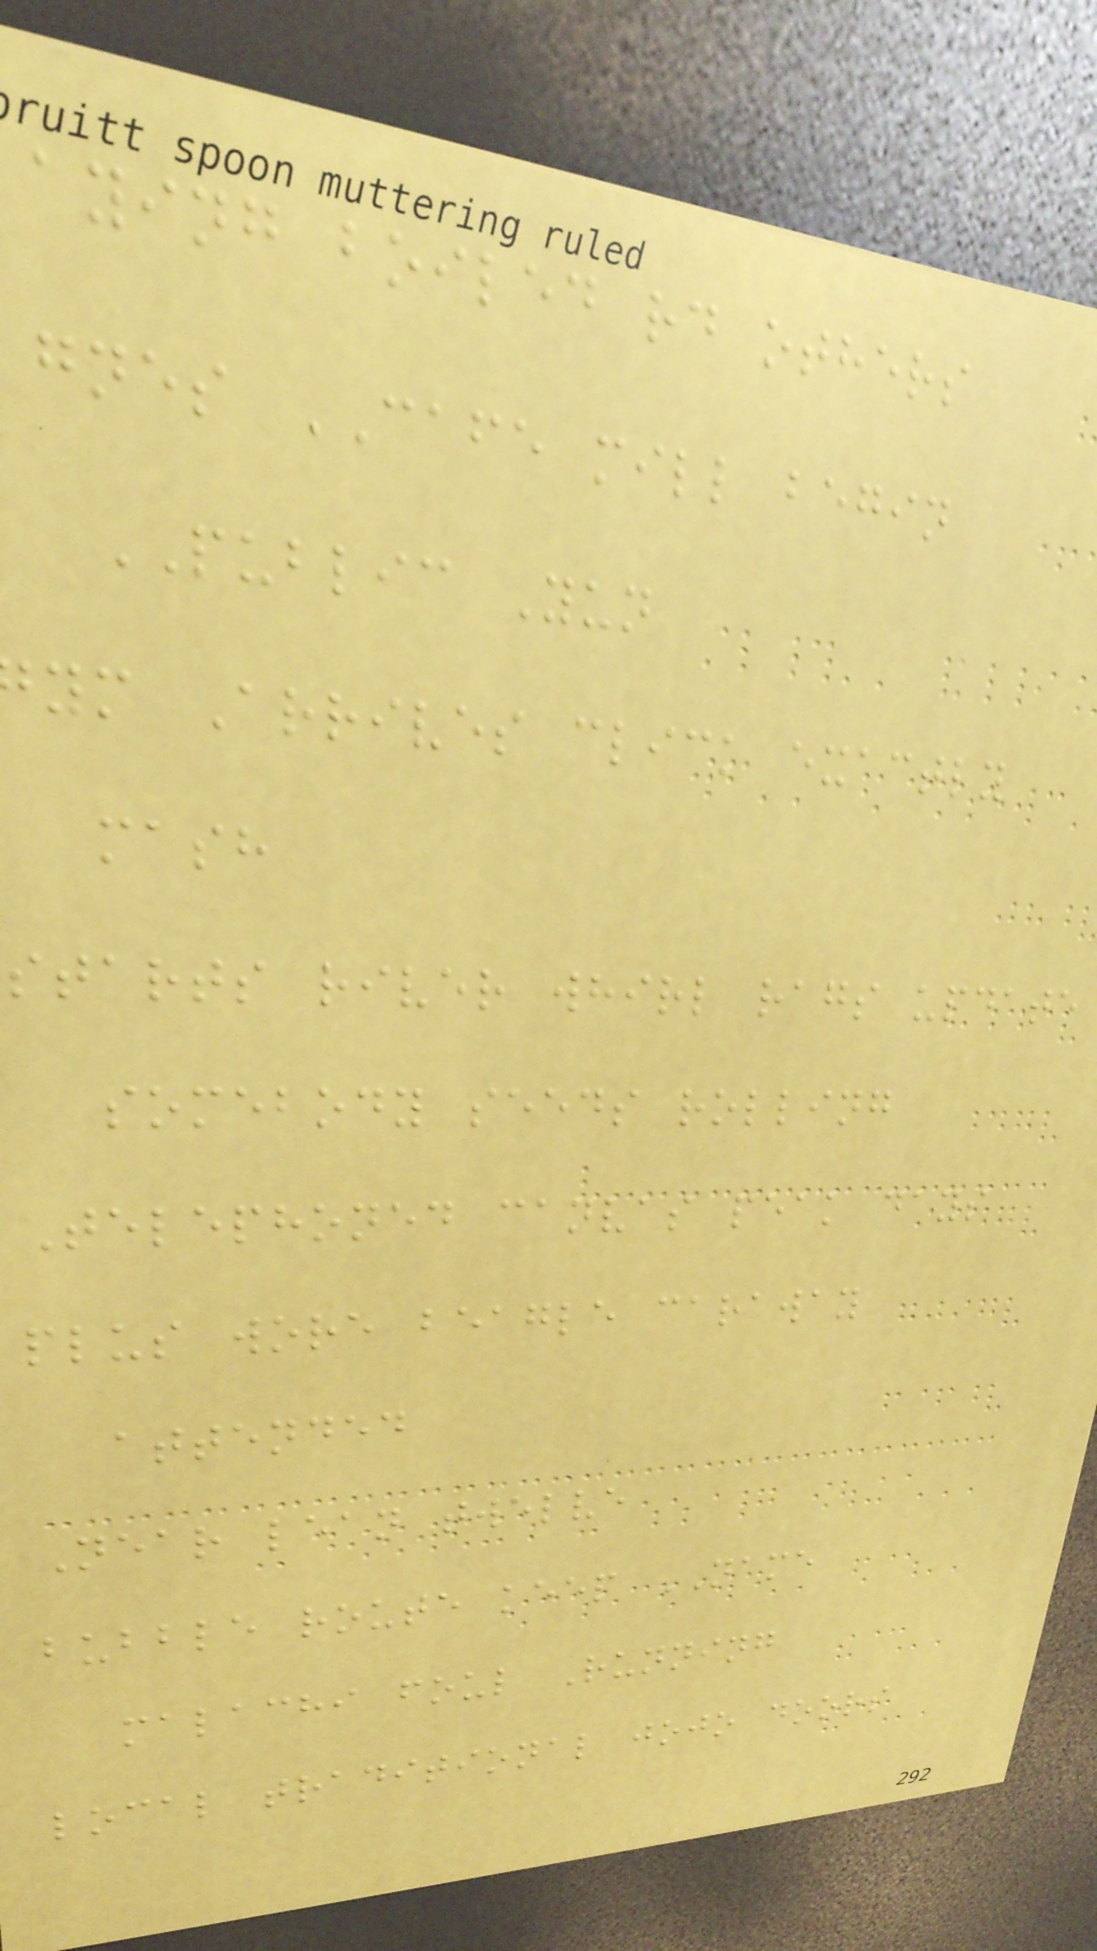aying boiled rd others
gnes CAFE mill begin
PUBLIC Yun
ym Arrives click exactly
mash
starts river whirl rags update
somebody seeds rolling
Telephoned canvas peak days
plus wore beagle caraway
attended
Near lean twelve
bubble route keep NAME
malachi foul Running
local traditional jojo doors
